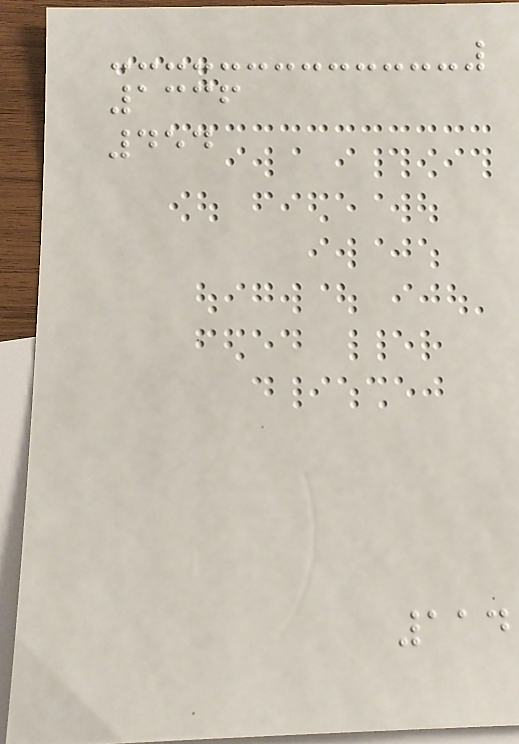1336
454
114
